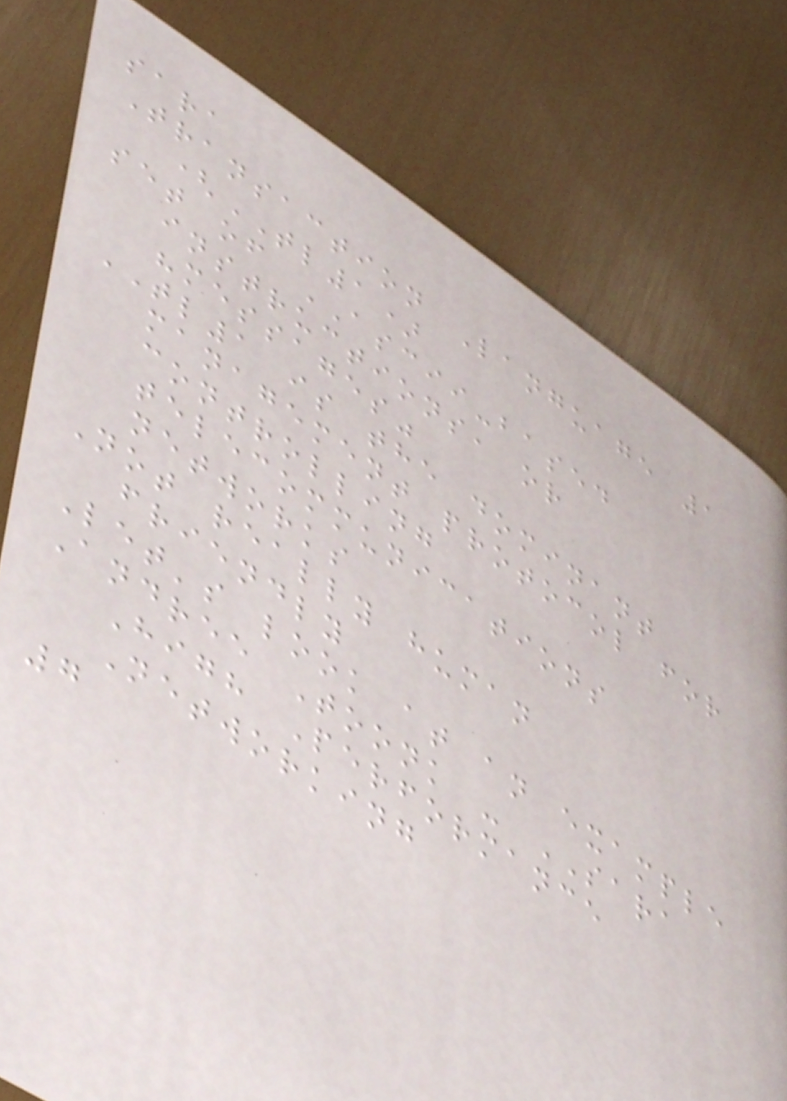sara
Transaction Language 1
(TL1)
set of ASCII-based
instructions, or
"messages"
TL1 is the dominant
management protocol for
controlling
telecommunications
networks
Not really human
friendly
Let's look at an example
Andree Toonk - SARA
High Performance
Networking
7
